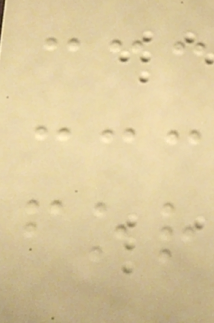for
